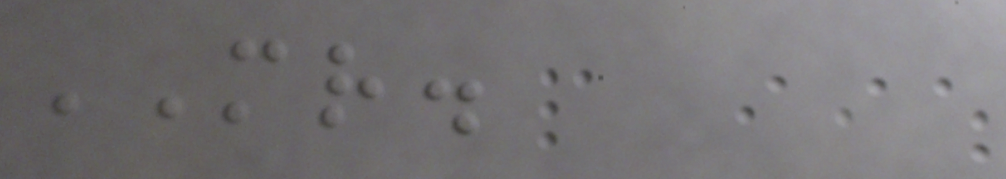MR.
